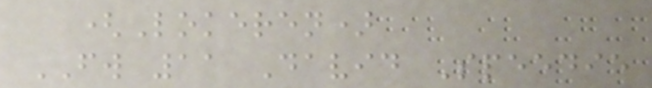(Lokeren)
FW 11 David Speedie
